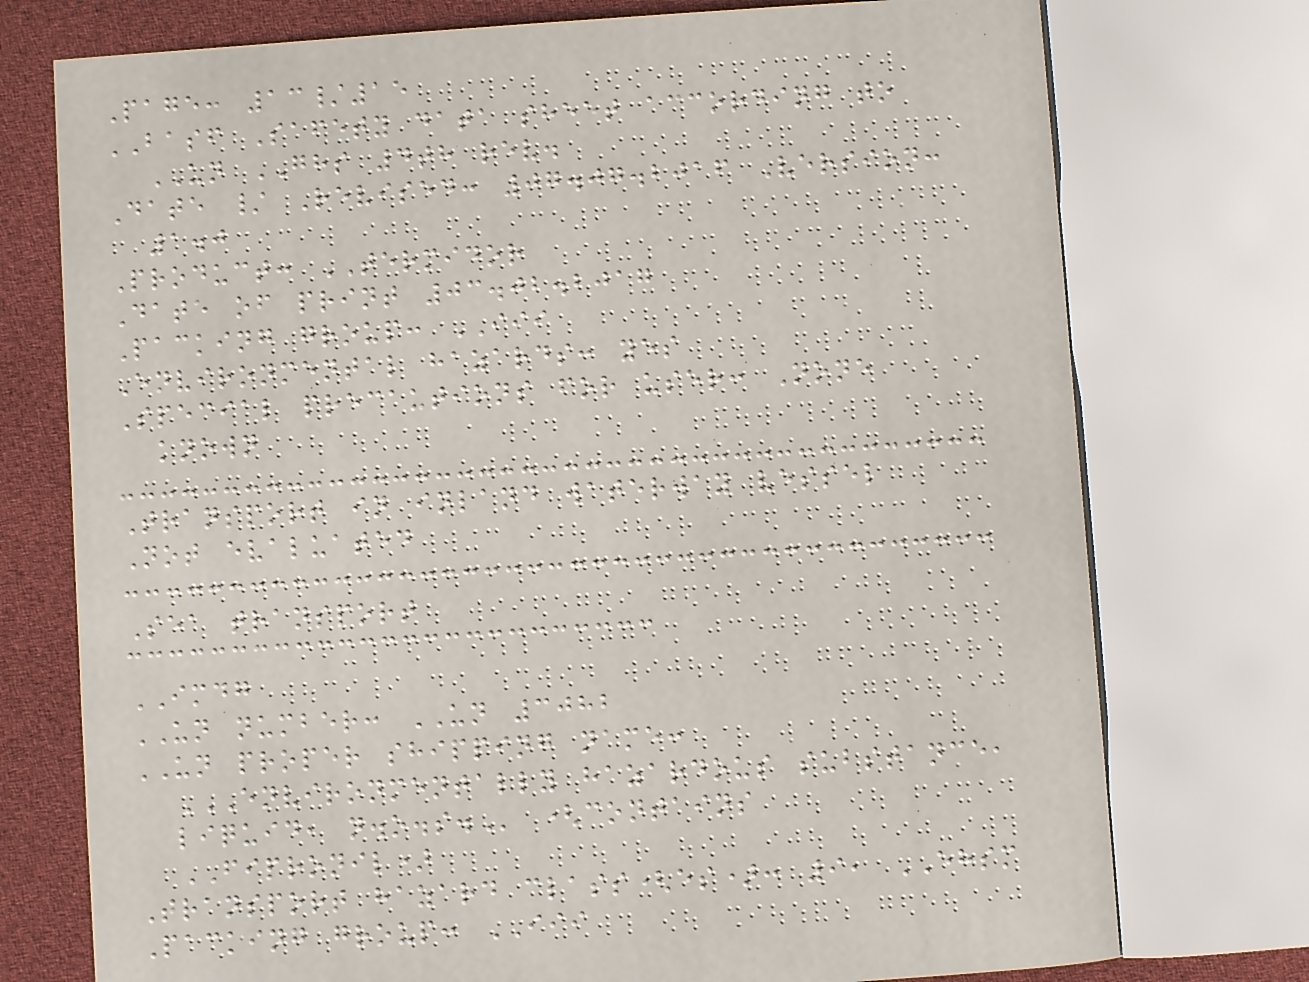Page: 13/15
BASF Safety data sheet according to
UN GHS 4th rev.
Date / Revised: 07.07.2016 Version:
1.0
Product: TERMIDOR
Date of print 03.02.2017
Packing group: III
Environmental hazards: yes
Special precautions for user: None
known
Transport in inland waterway vessel
Not evaluated
Sea transport
IMDG
UN number: UN 3082
UN proper shipping name:
ENVIRONMENTALLY HAZARDOUS SUBSTANCE,
LIQUID, N.O.S. (contains
FIPRONIL)
Transport hazard class(es): 9, EHSM
Packing group: III
